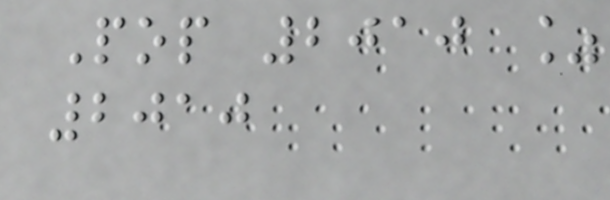Pop 2010 %
2010
